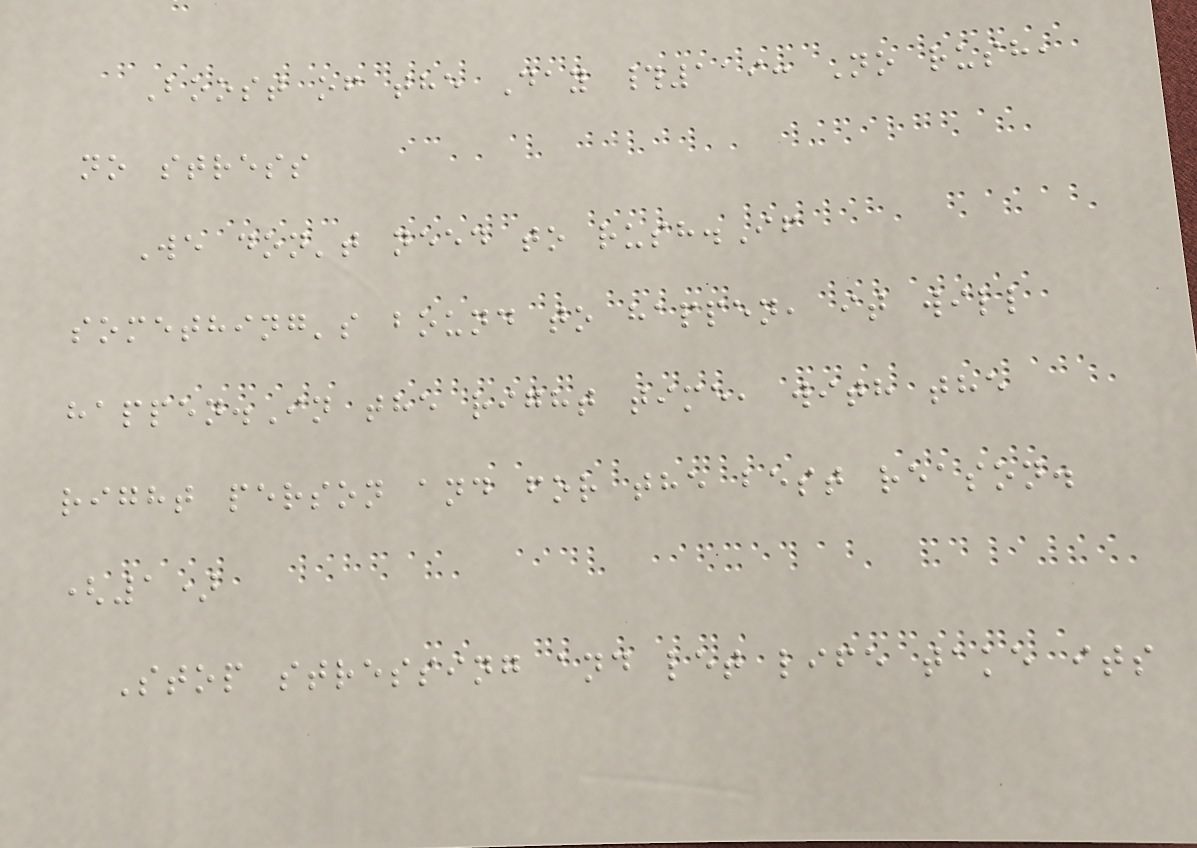Boost of the Day #119: No rush,
no stress
We don't need to rush.If
something's bound to happen, it will
happen.In the right time, with the
right person and for the best reason.
(1)
Stop stressing and let life take its
